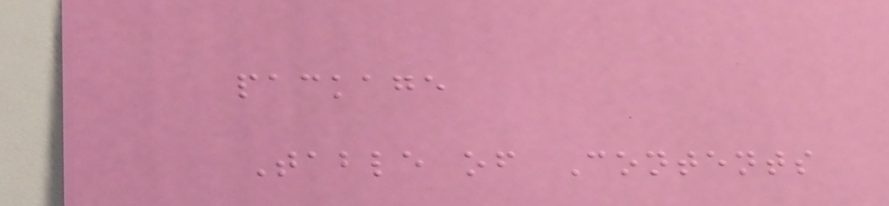package
Table of Contents
